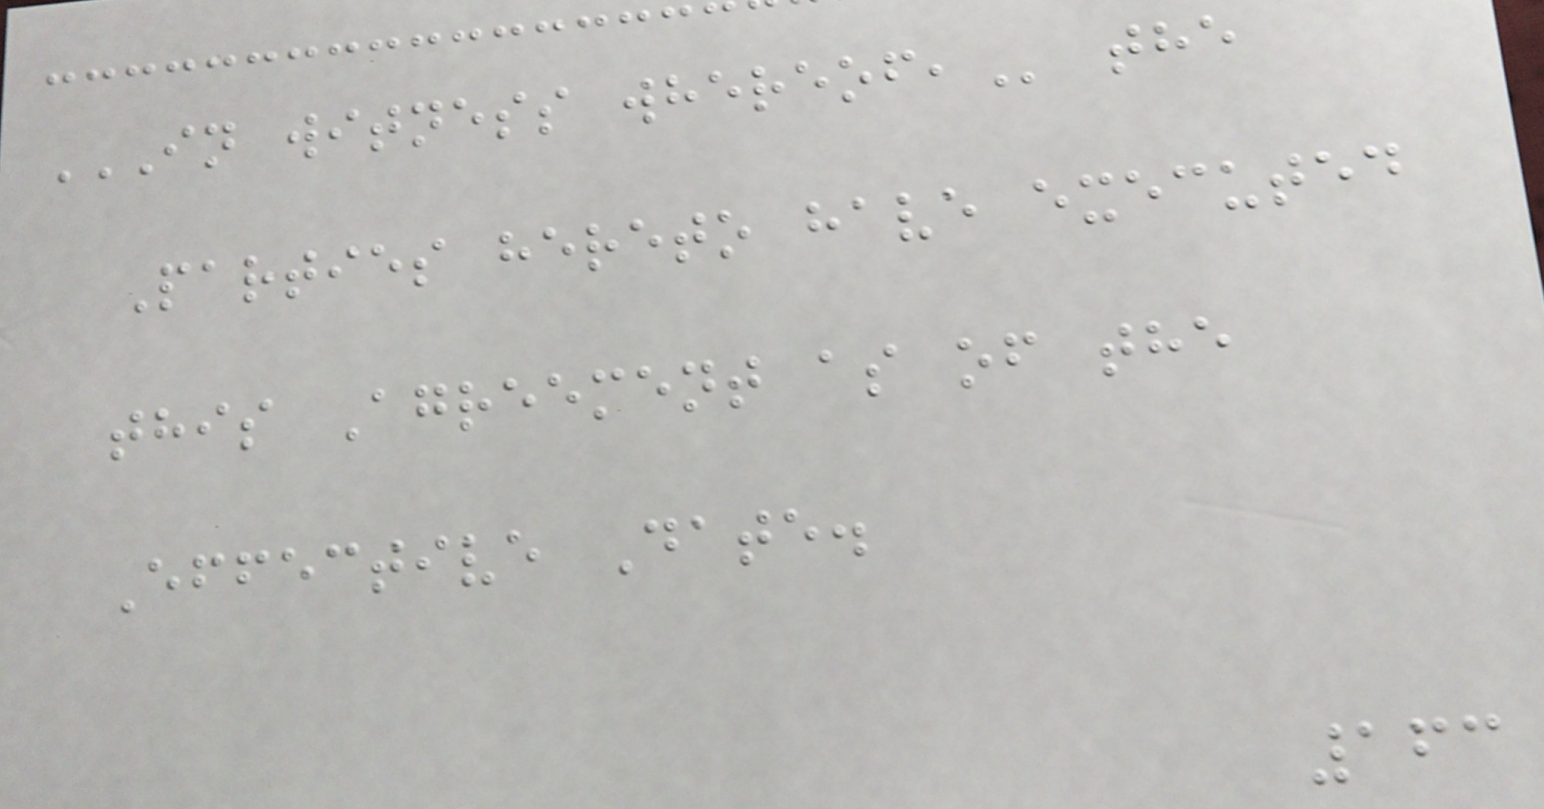IN WITNESS WHEREOF, the
Parties hereto have executed
this Agreement as of the
Effective Date.
163
